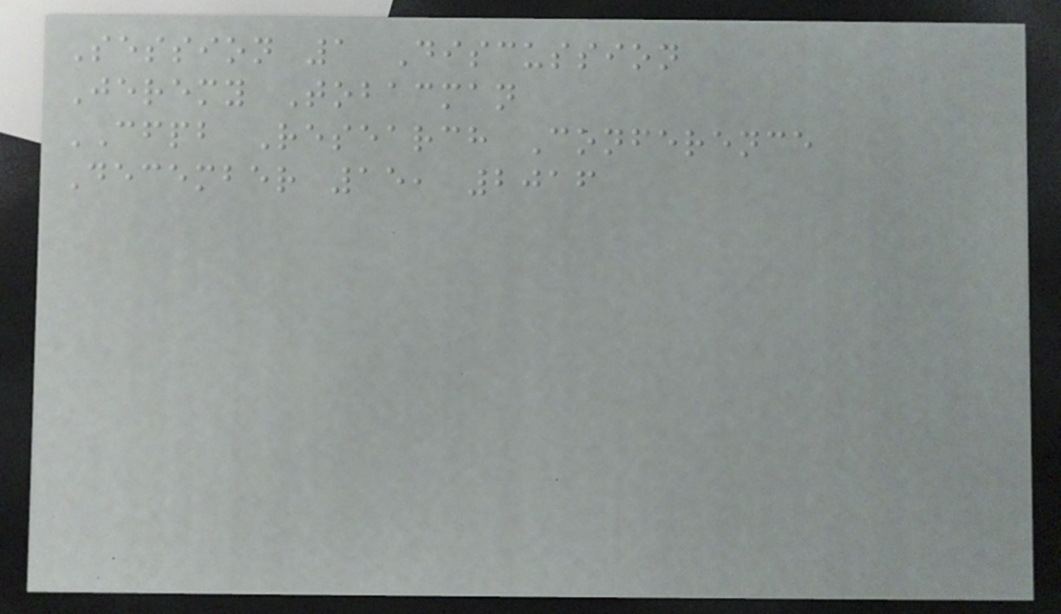Session 1 Discussion
Jeremy Tobacman
CFPB Research Conference
December 15, 2016
